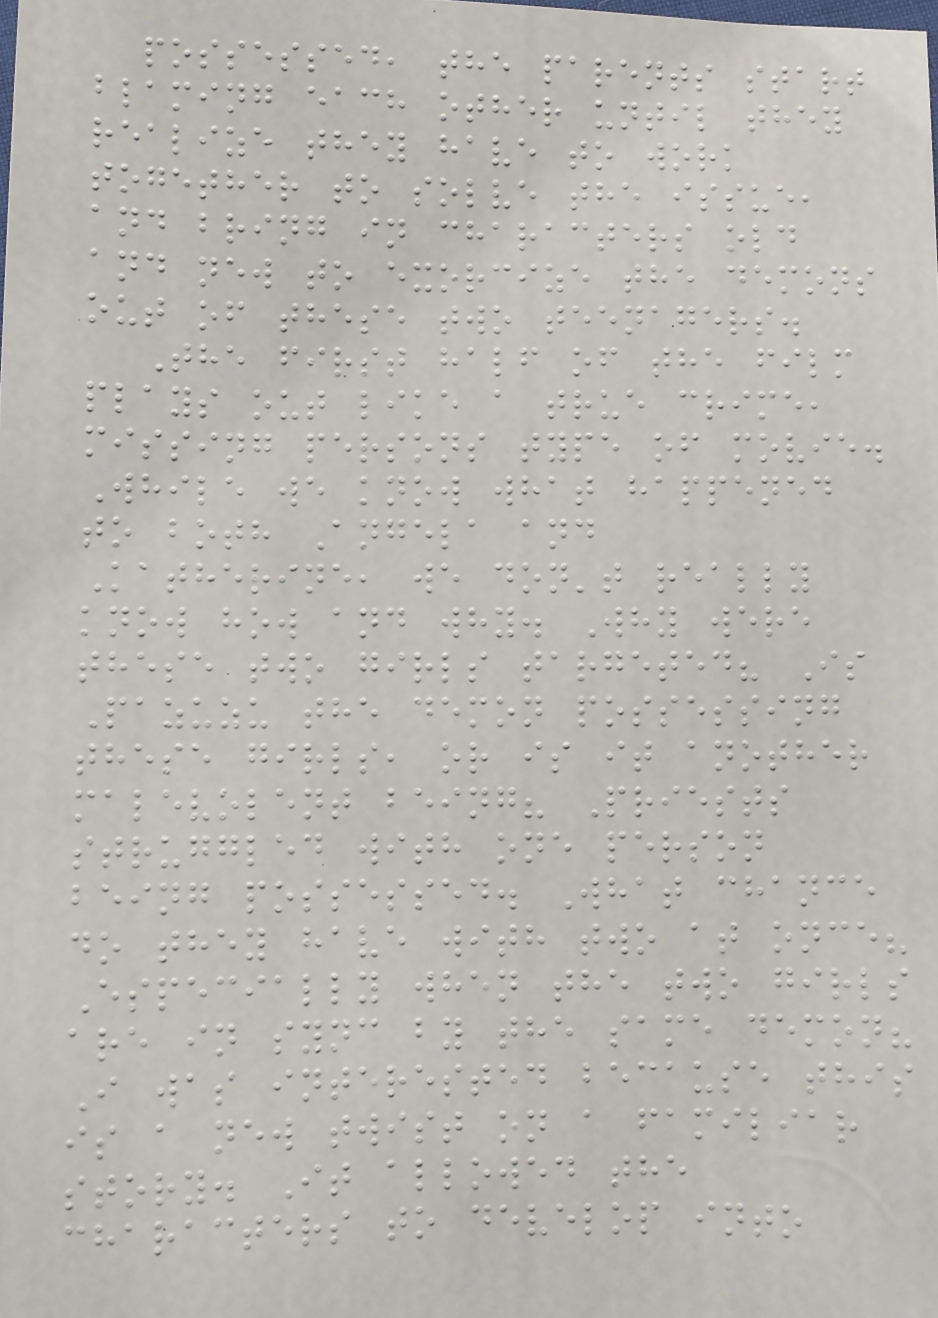possessed, the parents start
blaming each other until they
realize they have to work
together to solve the issue,
and bring in characters old
and new to exorcize the demons
out of these two teenagers.
The first half of the film
plays out like a true crime,
missing persons type of movie.
While we know what happened
to both Angela and
Katherine, we don't really
know how and why. Why were
these two girls targeted? Is
Pazuzu the demon possessing
these girls, or is it another
malevolent being? Priests
struggled with one person
being possessed. What chance
do they have with two at once?
Especially when the two girls
are in sync by the same demon?
I was interested because this
is a new twist on a familiar
story. It allowed the
characters to develop into
